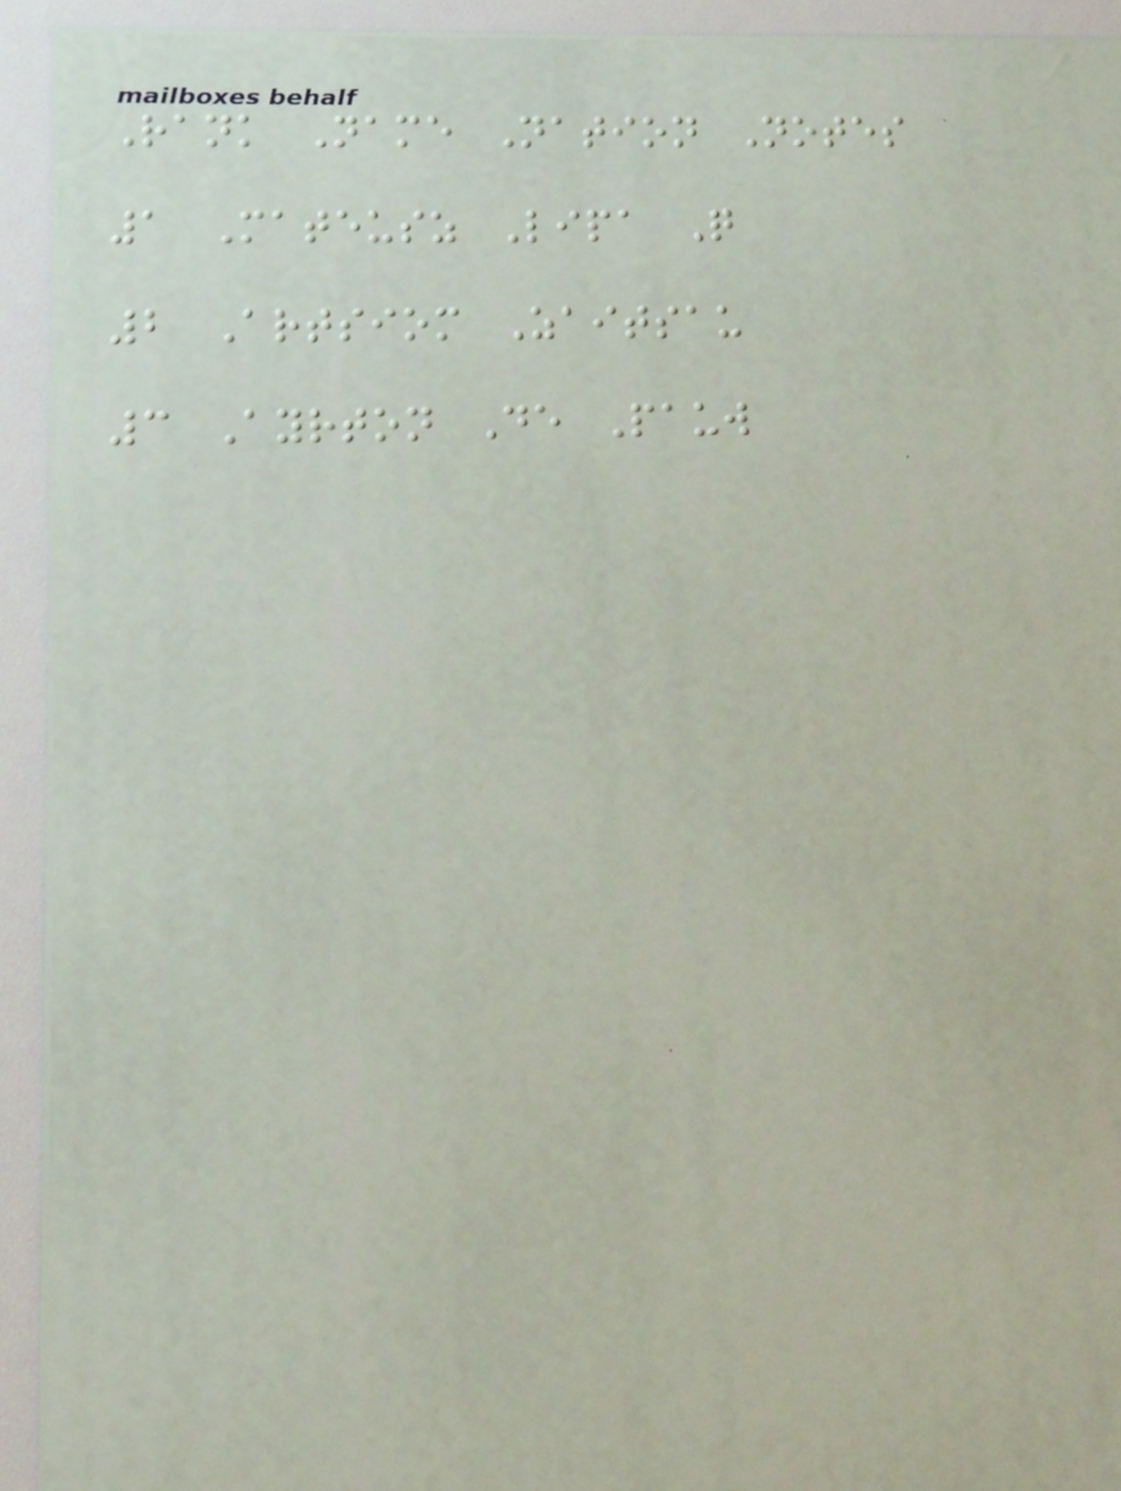Rank Name Nation Notes
1 Mateusz Lipa Q
2 Artsiom Zaitsau
3 Ayrton De Pauw
